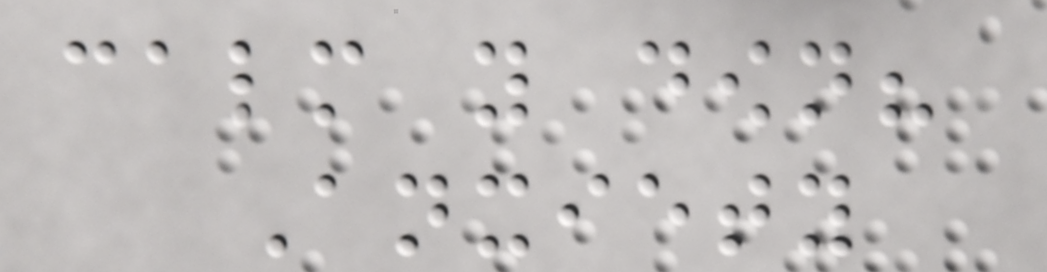calm you down?
Anxiety
